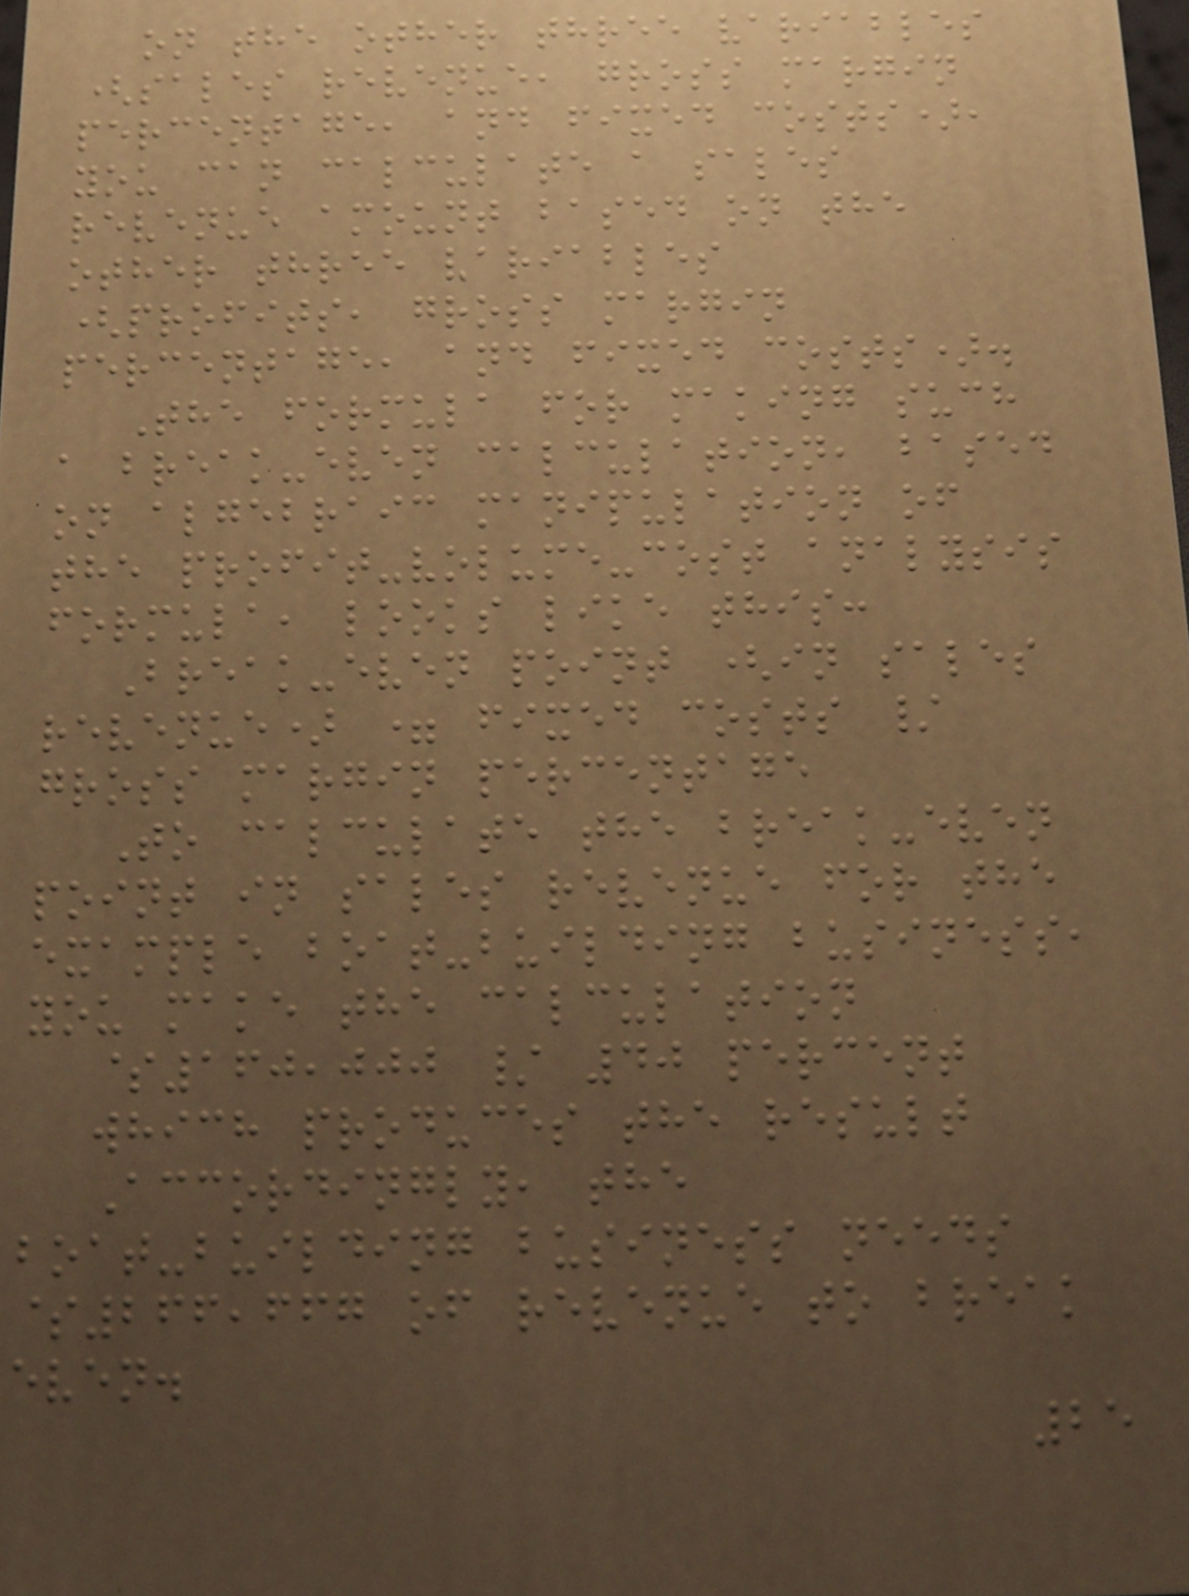on the other three variables
(sales revenue, gross margin
percentage, and fixed costs),
you can calculate a sales
revenue amount based on the
other three variables
(profits, gross margin
percentage, and fixed costs).
The formula for making such
a break-even calculation, based
on algebraic manipulation of
the profit-volume-cost analysis
formula, looks like this:
Break-even point (in sales
revenue) = fixed costs /
gross margin percentage
To calculate the break-even
point in sales revenue for the
example boat-building business,
you make the calculation
$160,000 / 40 percent
which produces the result
Accordingly, the
boat-building business needs
$266,667 of revenue to break
even.
25
